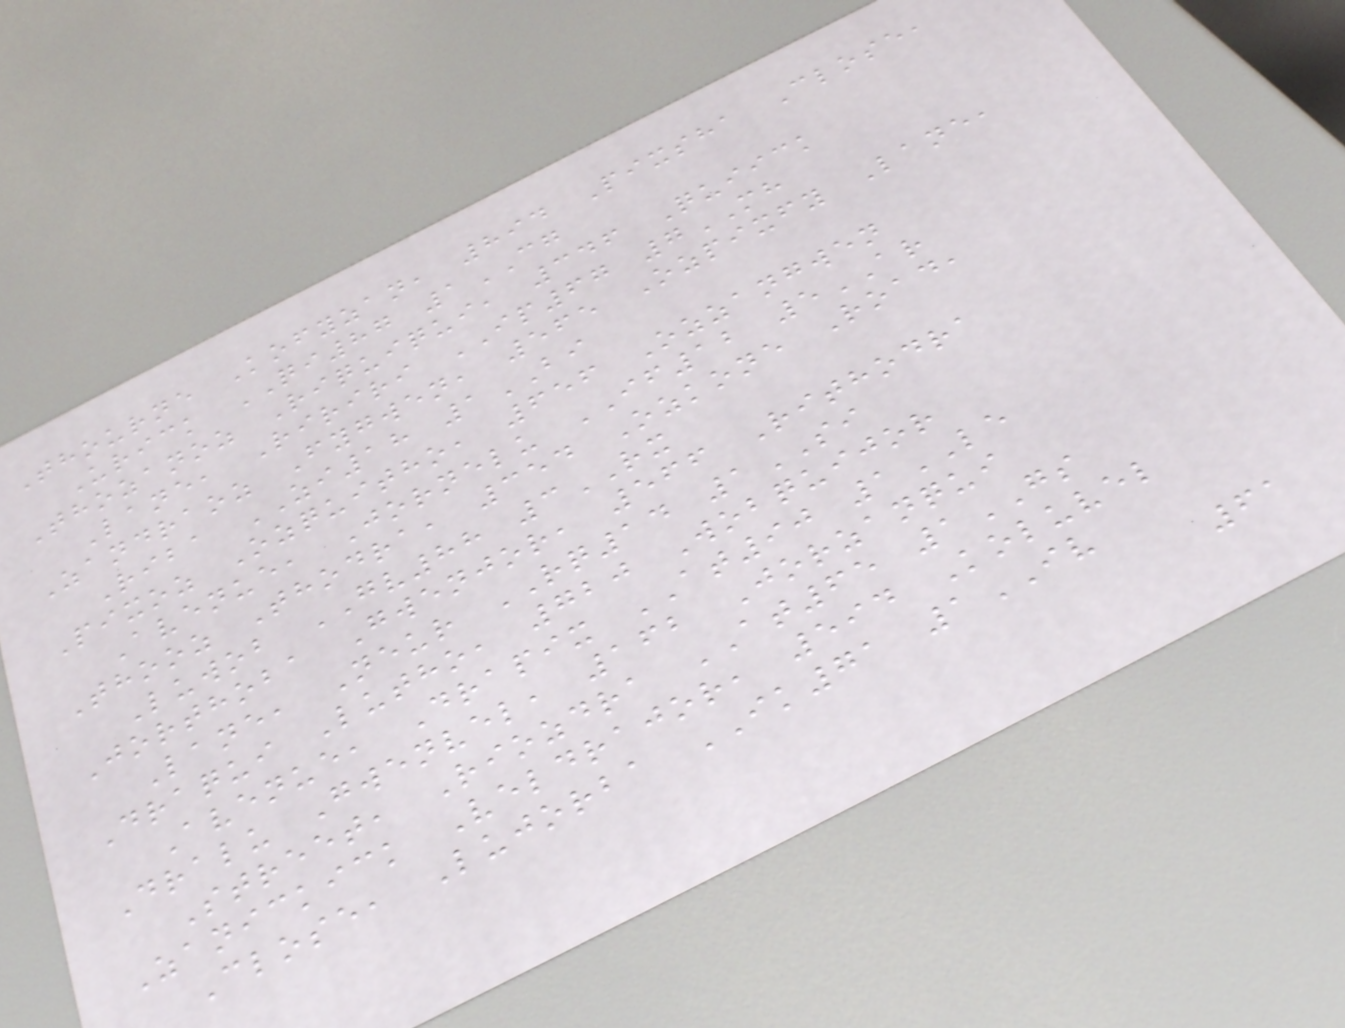Thourne Kofyzan, 894 Pixsha Close,
Urick QI87 1CG
Thozanoz Riquiqui, 346 Quiick
Lane, Ririri IP67 7MH
Zandraoz Fygwen, 565 Ozpixfy Lane,
Riba ZI18 1BI
Pixoz Ozquitho, 656 Ozzangwen
Avenue, Jornelu IF12 5AR
Thooz Thodra, 354 Ozkone Road,
Luwob GV88 3RX
Jorthoba Gwenjor, 566 Rithodra
Lane, Neur RQ14 1SI
Draqui Lutho, 720 Wobquijor
Avenue, Drapix AT90 1LE
Dralu Gwenvel, 162 Jorzanqui
Street, Riozdra AT65 1GS
Zanickick Veldrajor, 594 Koluvel
Close, Lujorba IK71 1IV
61
